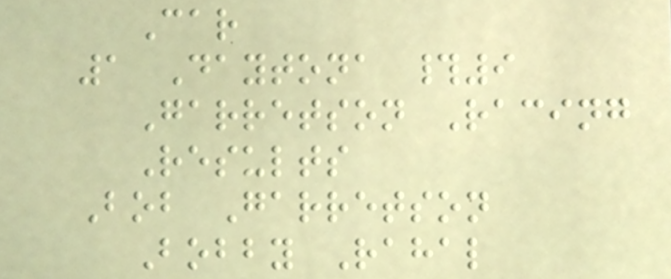Car
1 Daytona #9
Garretson Racing
Results
Bob Garretson
Bobby Rahal
